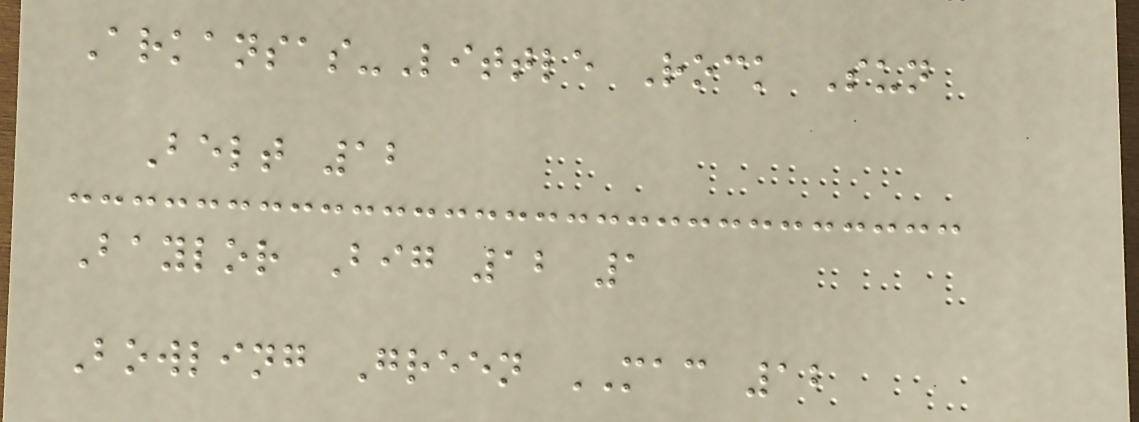Arkansas-Little Rock Sun
Belt 12
Baylor Big 12 1
Bowling Green MAC 12
